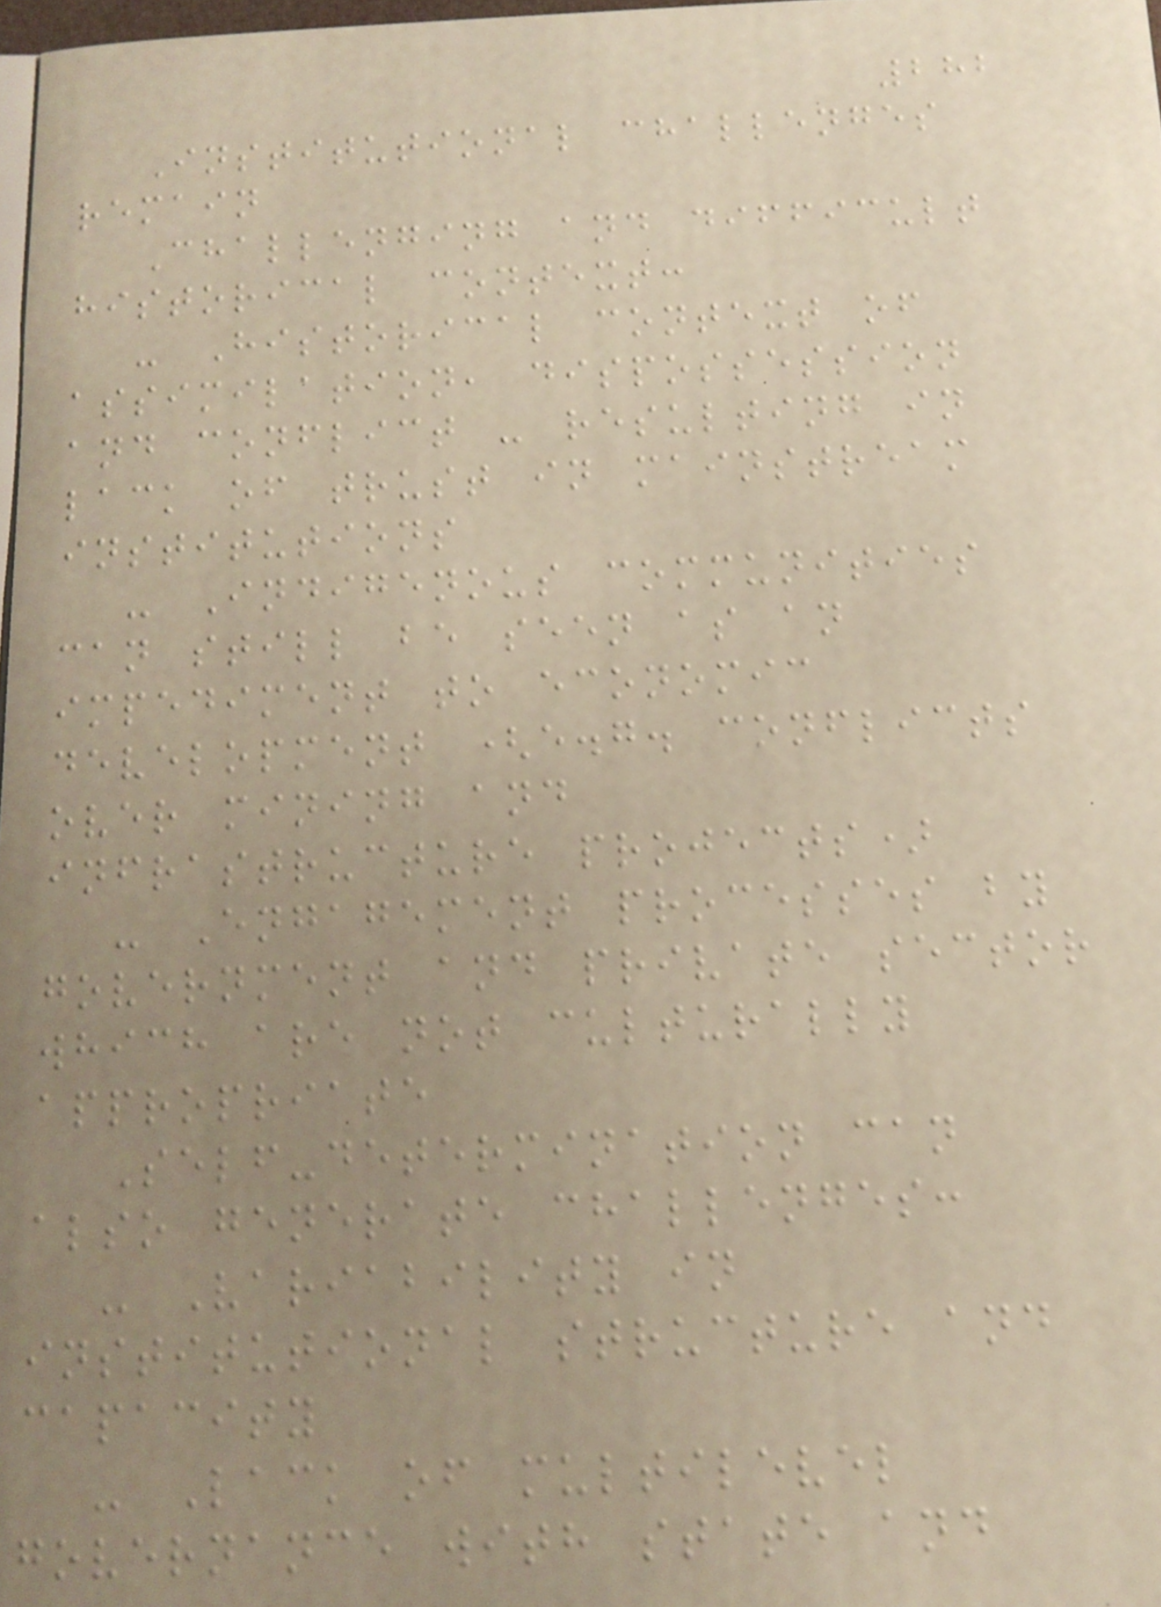282
Institutional challenges
remain
Challenging and difficult
historical context:
- Historical context of
assimilation, dispossession
and conflict - resulting in
lack of trust in mainstream
institutions
- Indigenous communities
can still be seen as an
impediment to economic
development (e.g. conflicts
over mining and
infrastructure projects)
- Engagement processes by
government and private sector
which are not culturally
appropriate
Self-determination can
also generate challenges:
- Variability in
institutional structure and
capacity
- Lack of multilevel
governance with state and
